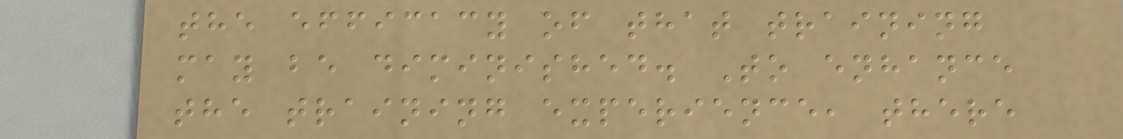the efficacy of that training
may be diminished. To enhance
the training experience, there
